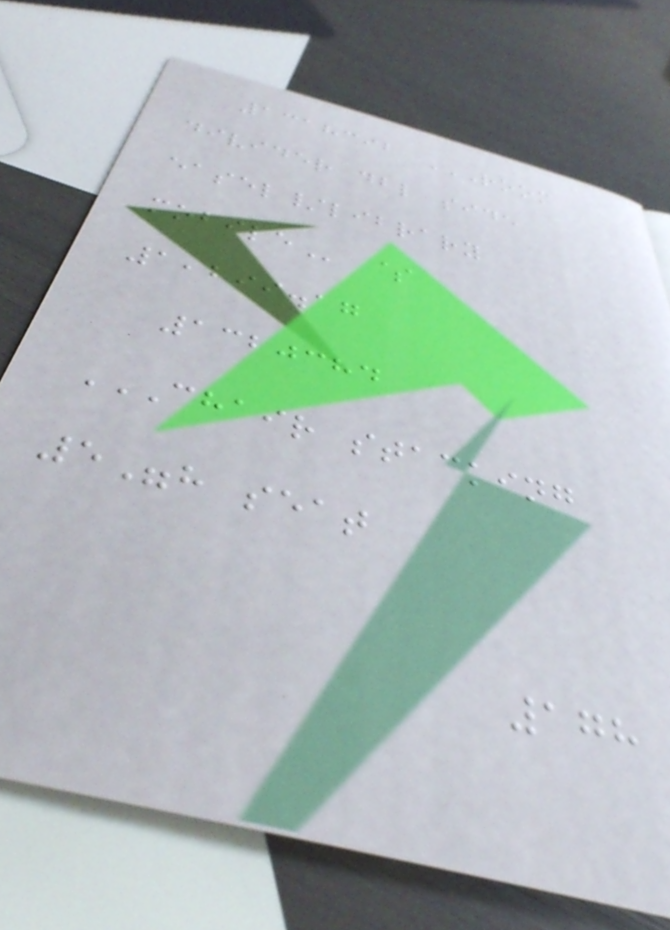1318392 ROOM
DIVIDER DBL SIDE
EASEL/LIBRARY
MOBILE $
1,299.17
1320384
CHAIR STACKING
5"H SEAT
178
